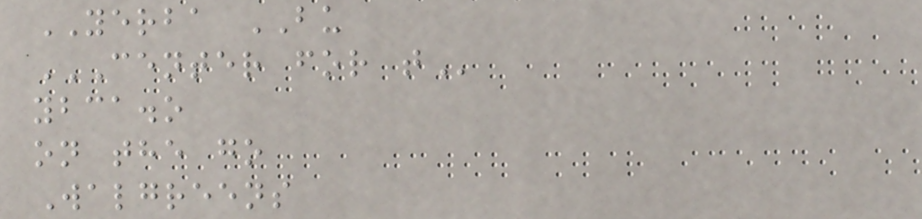YERBA BU
CENTER FOR T
ybca.o
on the go
Walgreens
